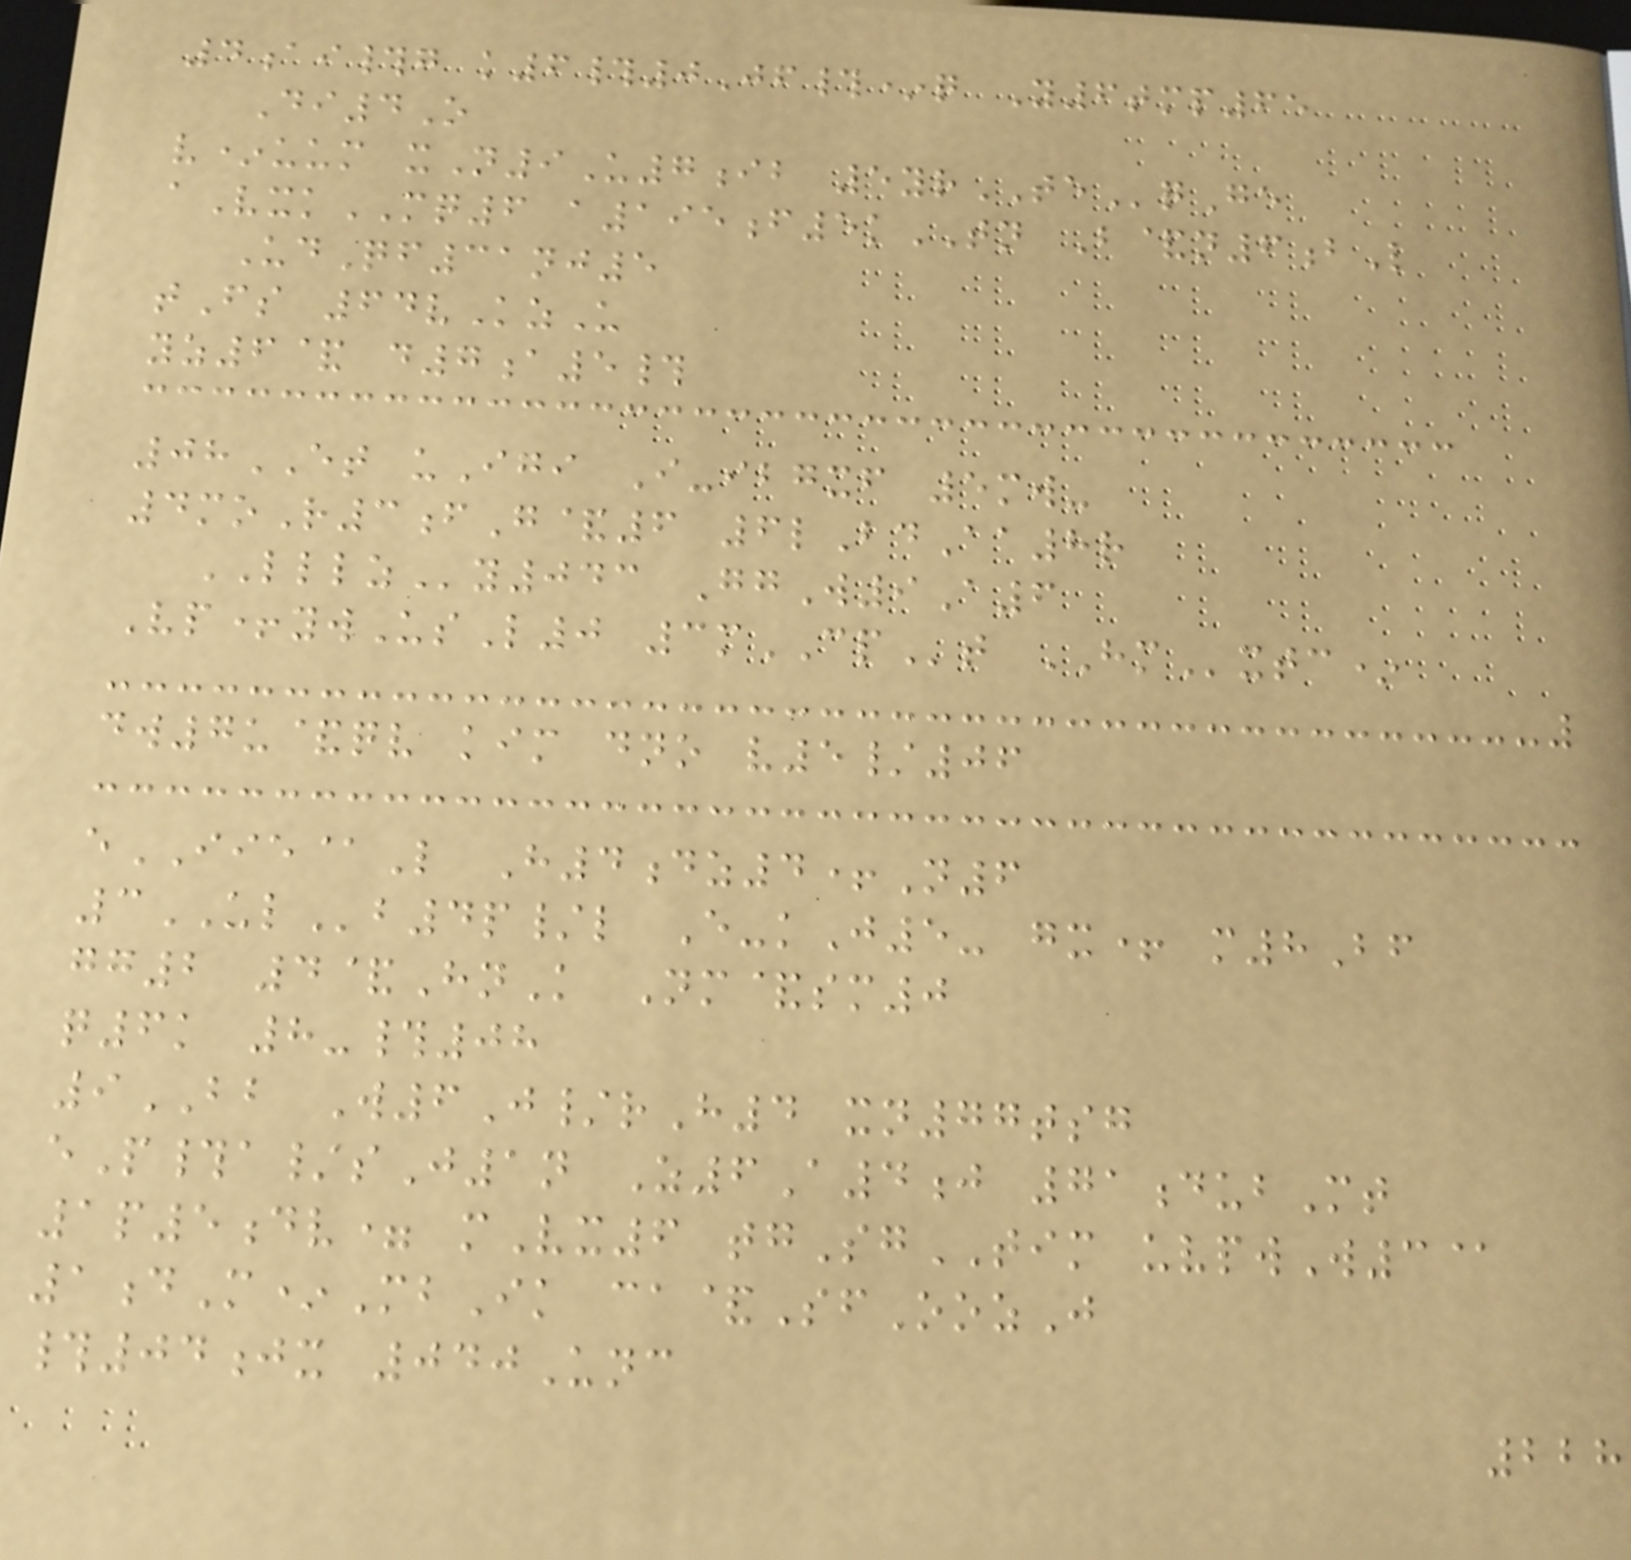4ai#g k6#0Jf#*q Y6tmp65
Di4O
v*uum xN9U7ib 5yrTEqGe
aVxkMQ6 a195f5kTN B&n6bL
UdQf31nj5
tFs 64vKzU
yz6& d7a5#
08ET uIgi I-ibgxf 5mw-
4moR3fG&6 6lBdAa8r
LLLZy043 GgW9A6
Vp+ywUsL0 3mCPt HMxtc*
dw7u&qv kim dno v5/06
eIIE@L H4dz4+N6
3ULb4p/l E-kJ5- gx+ m8Bf
gg2 4&HnK Nm&sm0
q6k 8-#08
9BB W6J/rH4 xn77tsg
eP#a/sJ1n Z6A4j 71dubMt
1p5dv= mVx6 tgSgTIM uvpwW3@
1dM*MbIk ca&SfOozJ
#04jx 040Unc
228
